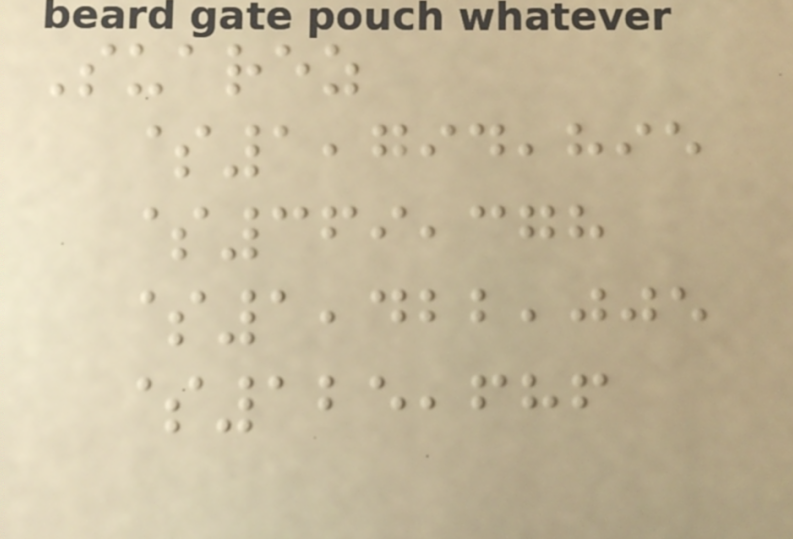Suarez
$1,794,895
$369,378
$1,422,005
$125,686
